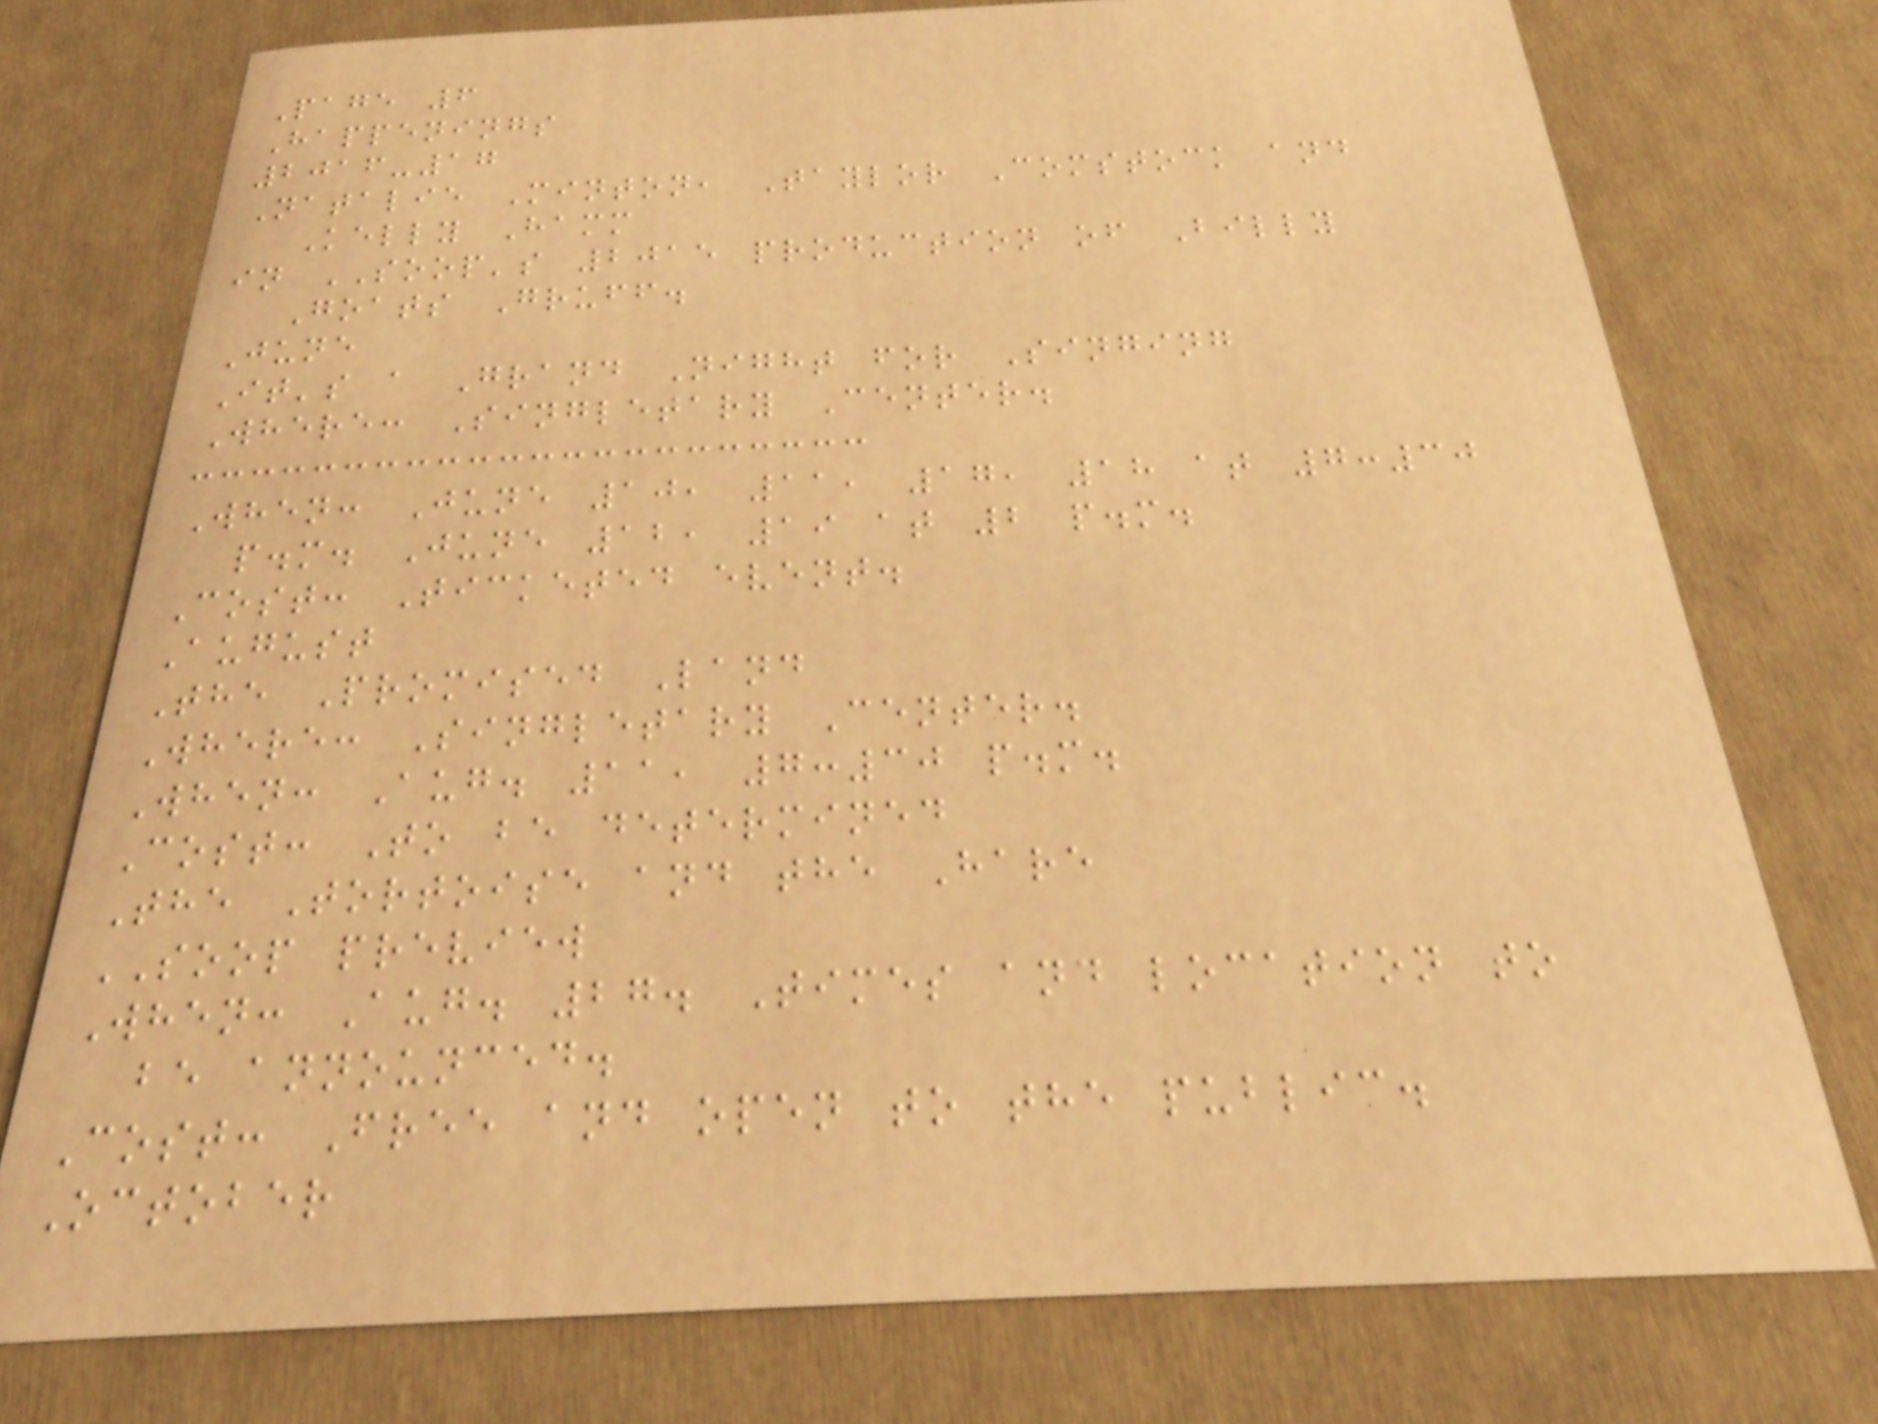Page 6
Happenings
2016-17
Natalie Minton, Taylor Comstock and
Kelly Hamm
in SOOP's 2015 production of Billy
Goats Gruff.
June
It's a Grand Night for Singing
Where: Singletary Center.
When: June 10, 11, 17, 18 at 7:30
p.m. June 12, 19 at 2 p.m.
Cost: Ticketed event.
August
The Promised Land
Where: Singletary Center.
When: Aug. 11, 7:30 p.m.
Cost: To be determined
The Tortoise and the Hare
SOOP preview
When: Aug. 27. Times and location to
be announced.
Cost: Free and open to the public.
October
